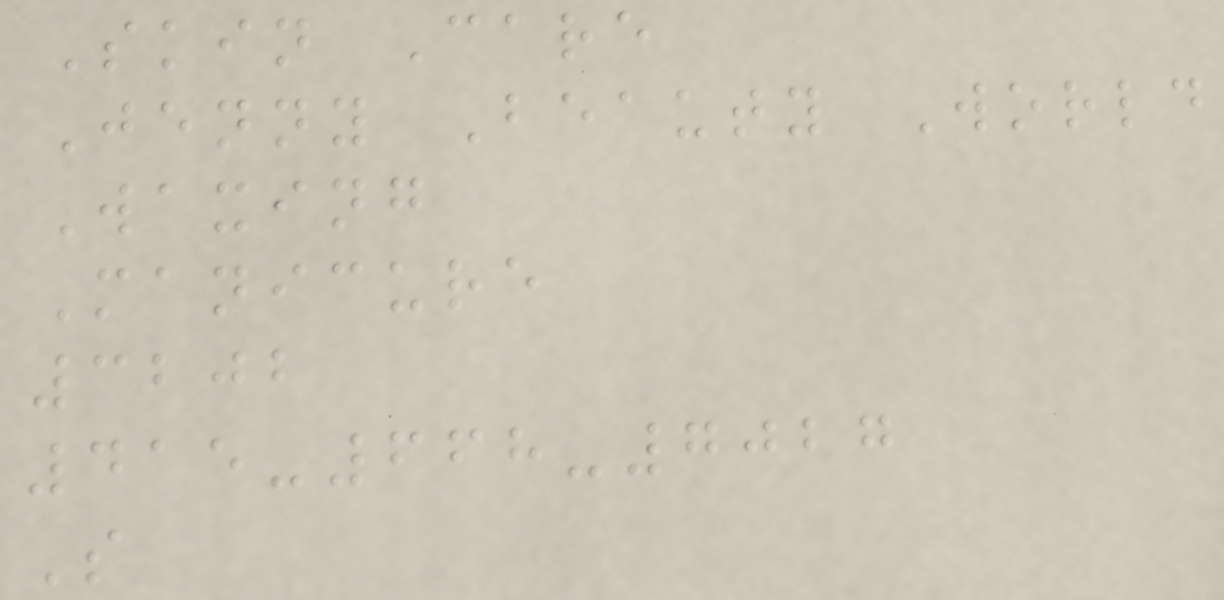Skin Care
Jenny Beauty World
Waxing
Manicure
3202
415-668-7027
S
